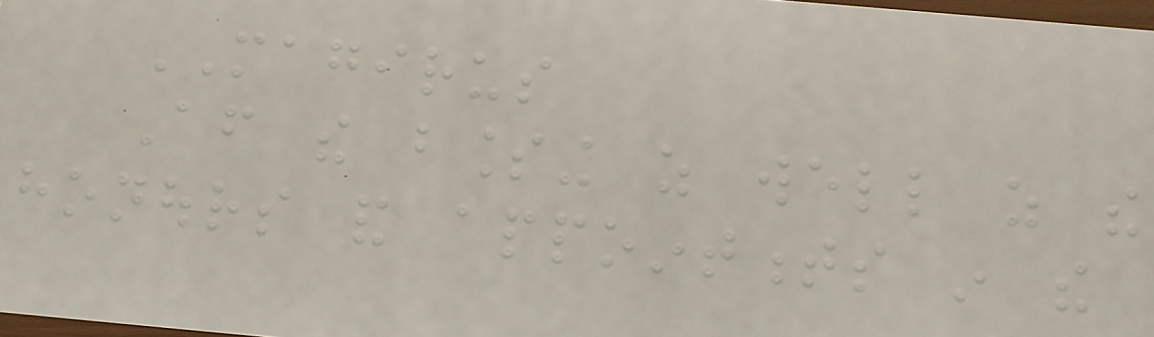MAGIRUS
After the blessing as well as the
honours and appointments in the
